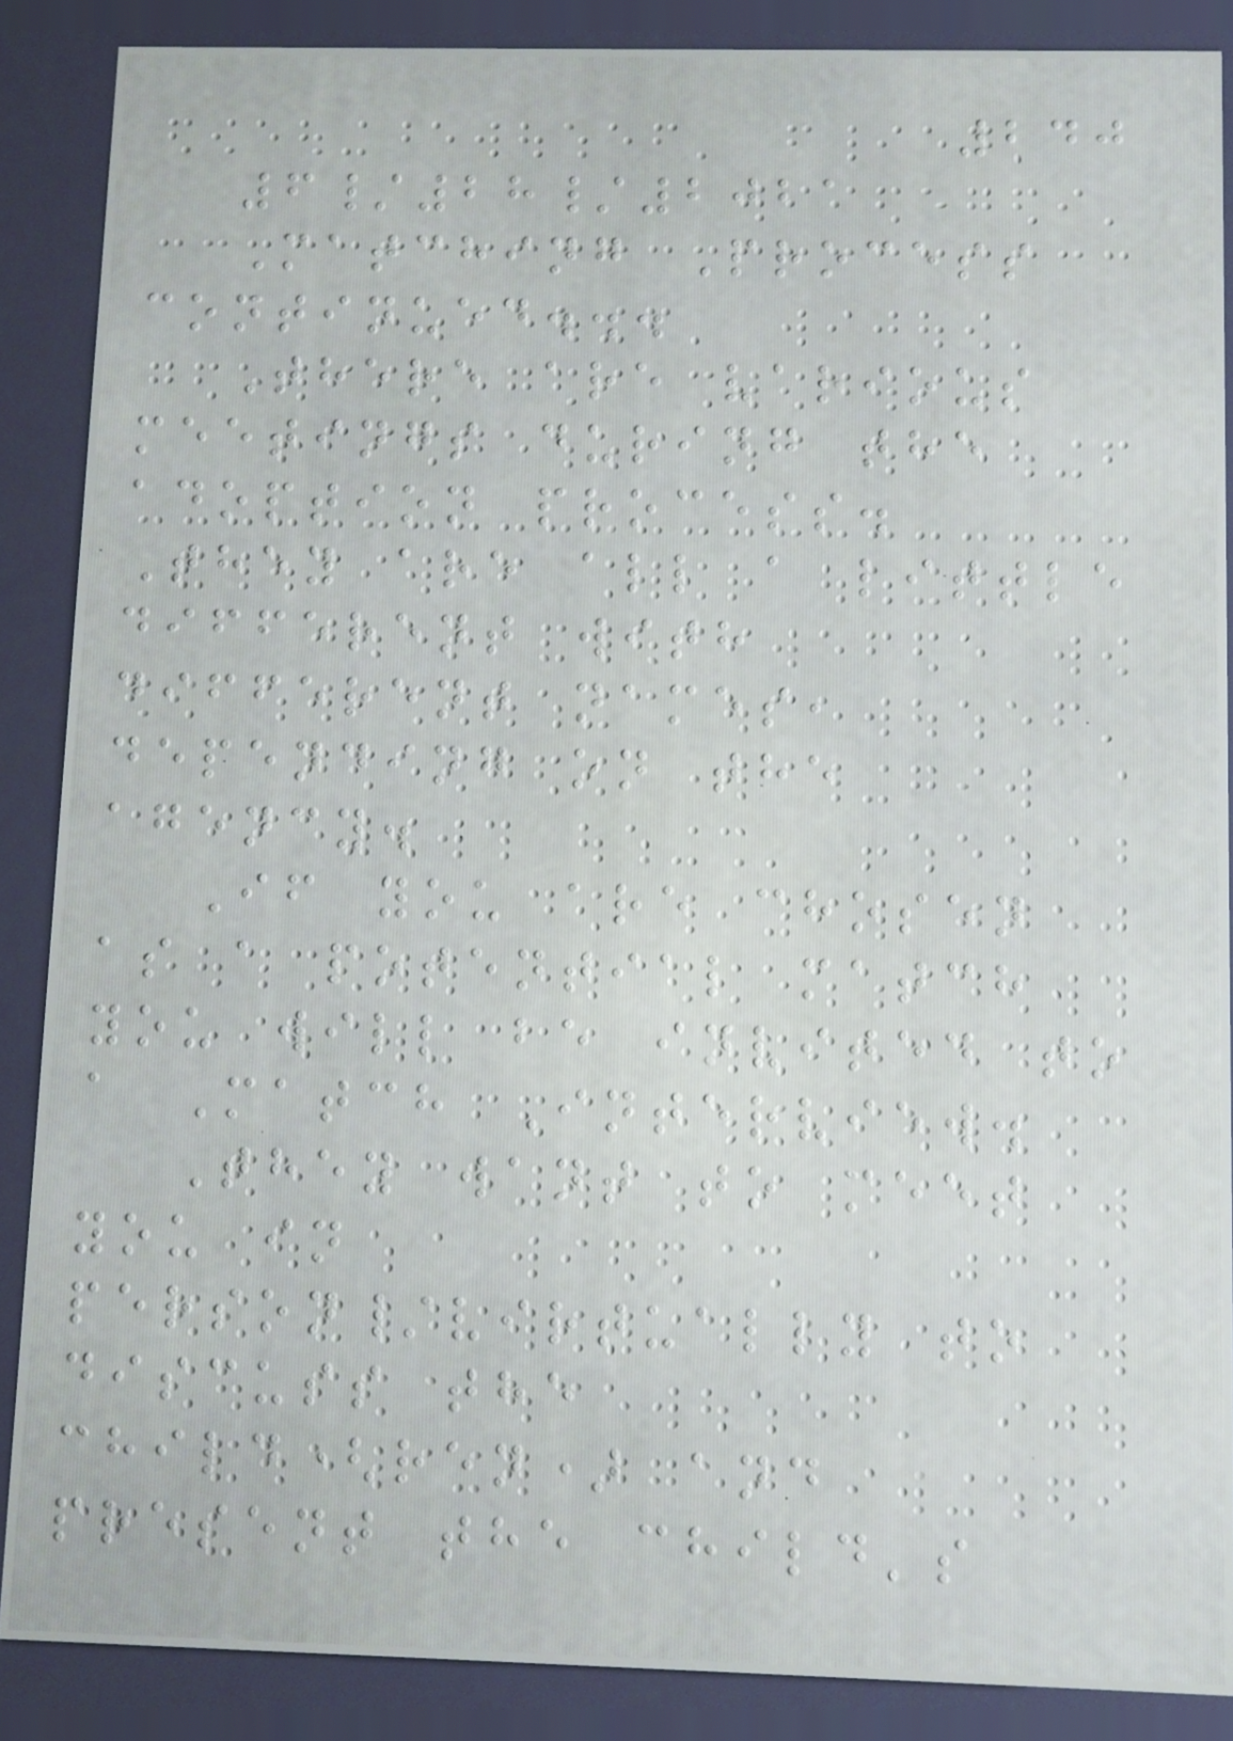240
6/28/2021
Matching Process
continued...
There are various
meetings during the
adoption process.
They are all a little
different with
different names,
depending on the
agency.
If you are chosen
as a potential match
you will be invited to
a Match Interview.
They want to meet
you in
person/virtually to
discuss the
child(ren) and
present the child's
